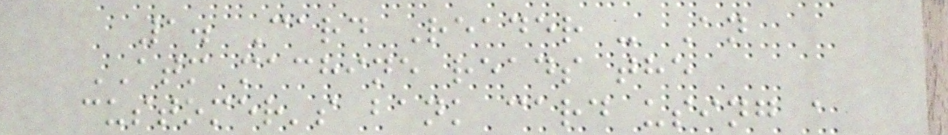1. Card Reader - An
ATM machine reads the
customer's bank card using a
